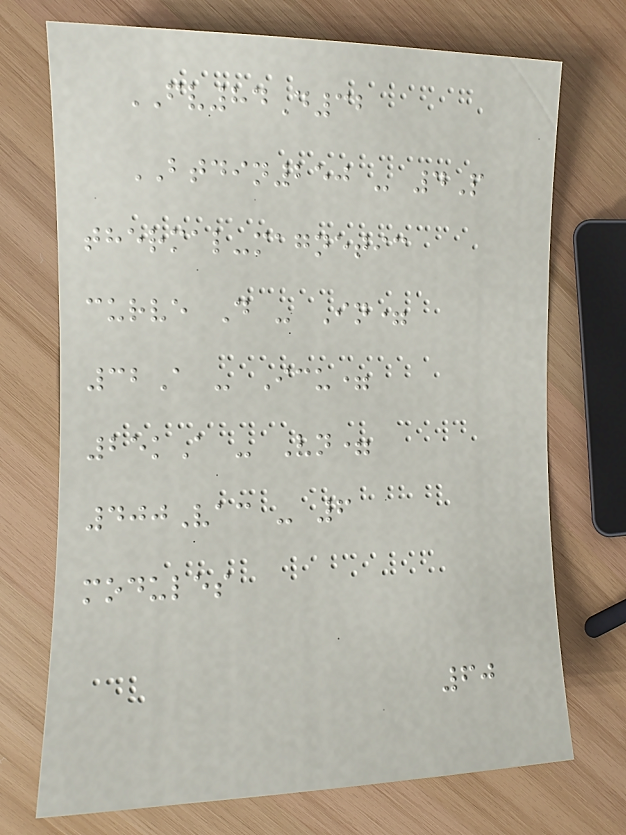FV84D32
BTDIN250 - 4P
thermal-magnetic
curve D - In=
32A - Icu=
25kA - Vn=
400Vac - 6
modules
60
